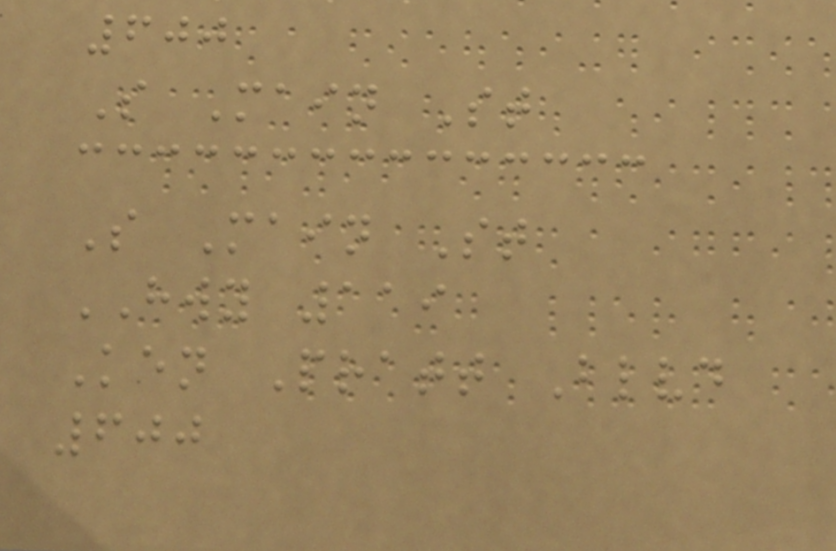600
S Main St
S Main St
HWY 119
Ken Pratt Blvd
600
